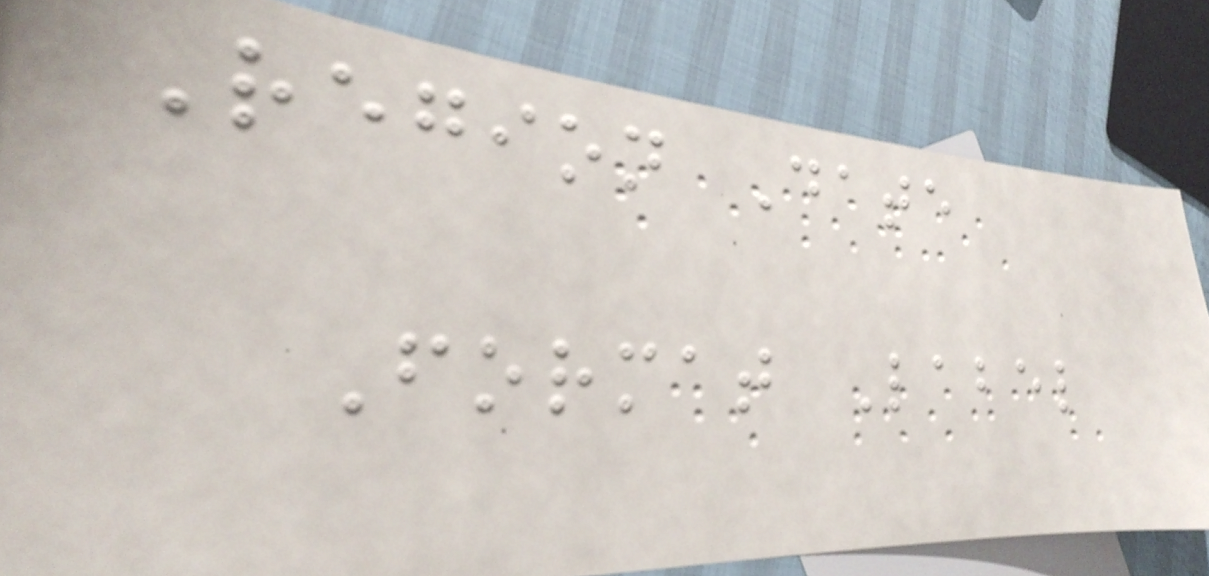Region Date
Format Label
